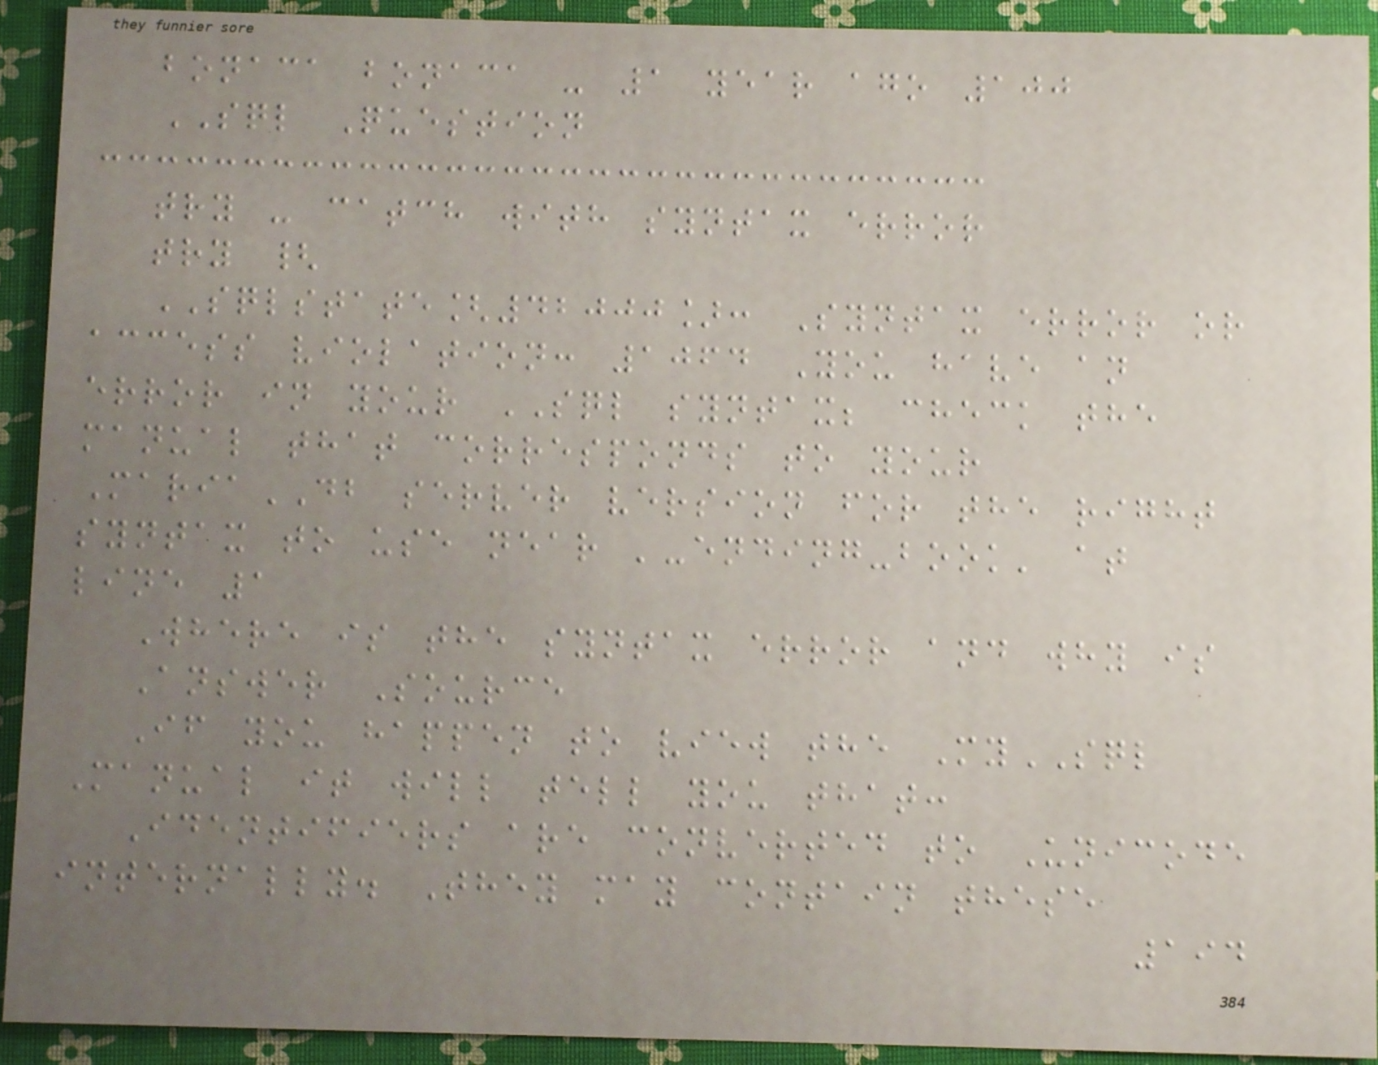bonaca bonaca - 1 year ago 100
SQL Question
try - catch with syntax error
try {
SQLSTATE[42000]: Syntax error or
access violation: 1064 You have an
error in your SQL syntax; check the
manual that corresponds to your
MariaDB server version for the right
syntax to use near '-ending-book' at
line 1
Where is the syntax error and why is
Answer Source
If you happen to view the MySQL
Manual it will tell you that:
Identifiers are converted to Unicode
internally. They may contain these
194
